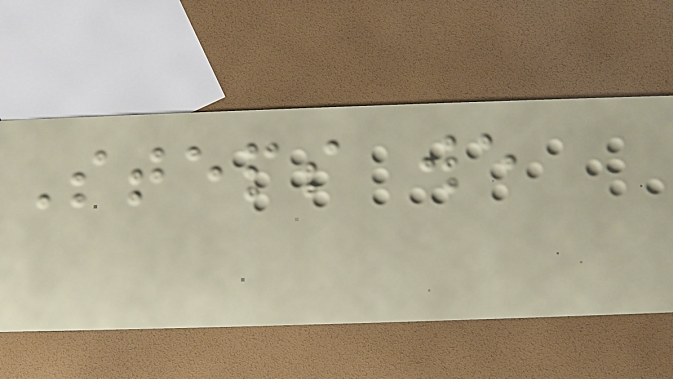Steps we
